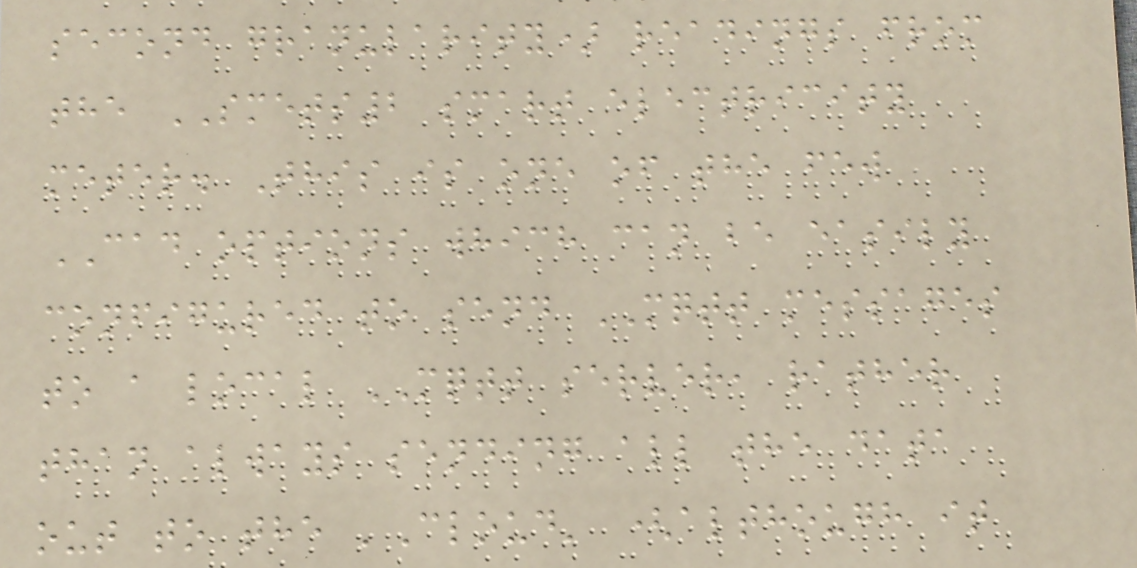second granularity) readings from
the SMETS2 smart electricity
meter. This is one of the few
CAD options which can be easily
configured to send MQTT messages
to a local MQTT server, rather
than always sending all the data
out to the 'Cloud' (although it
